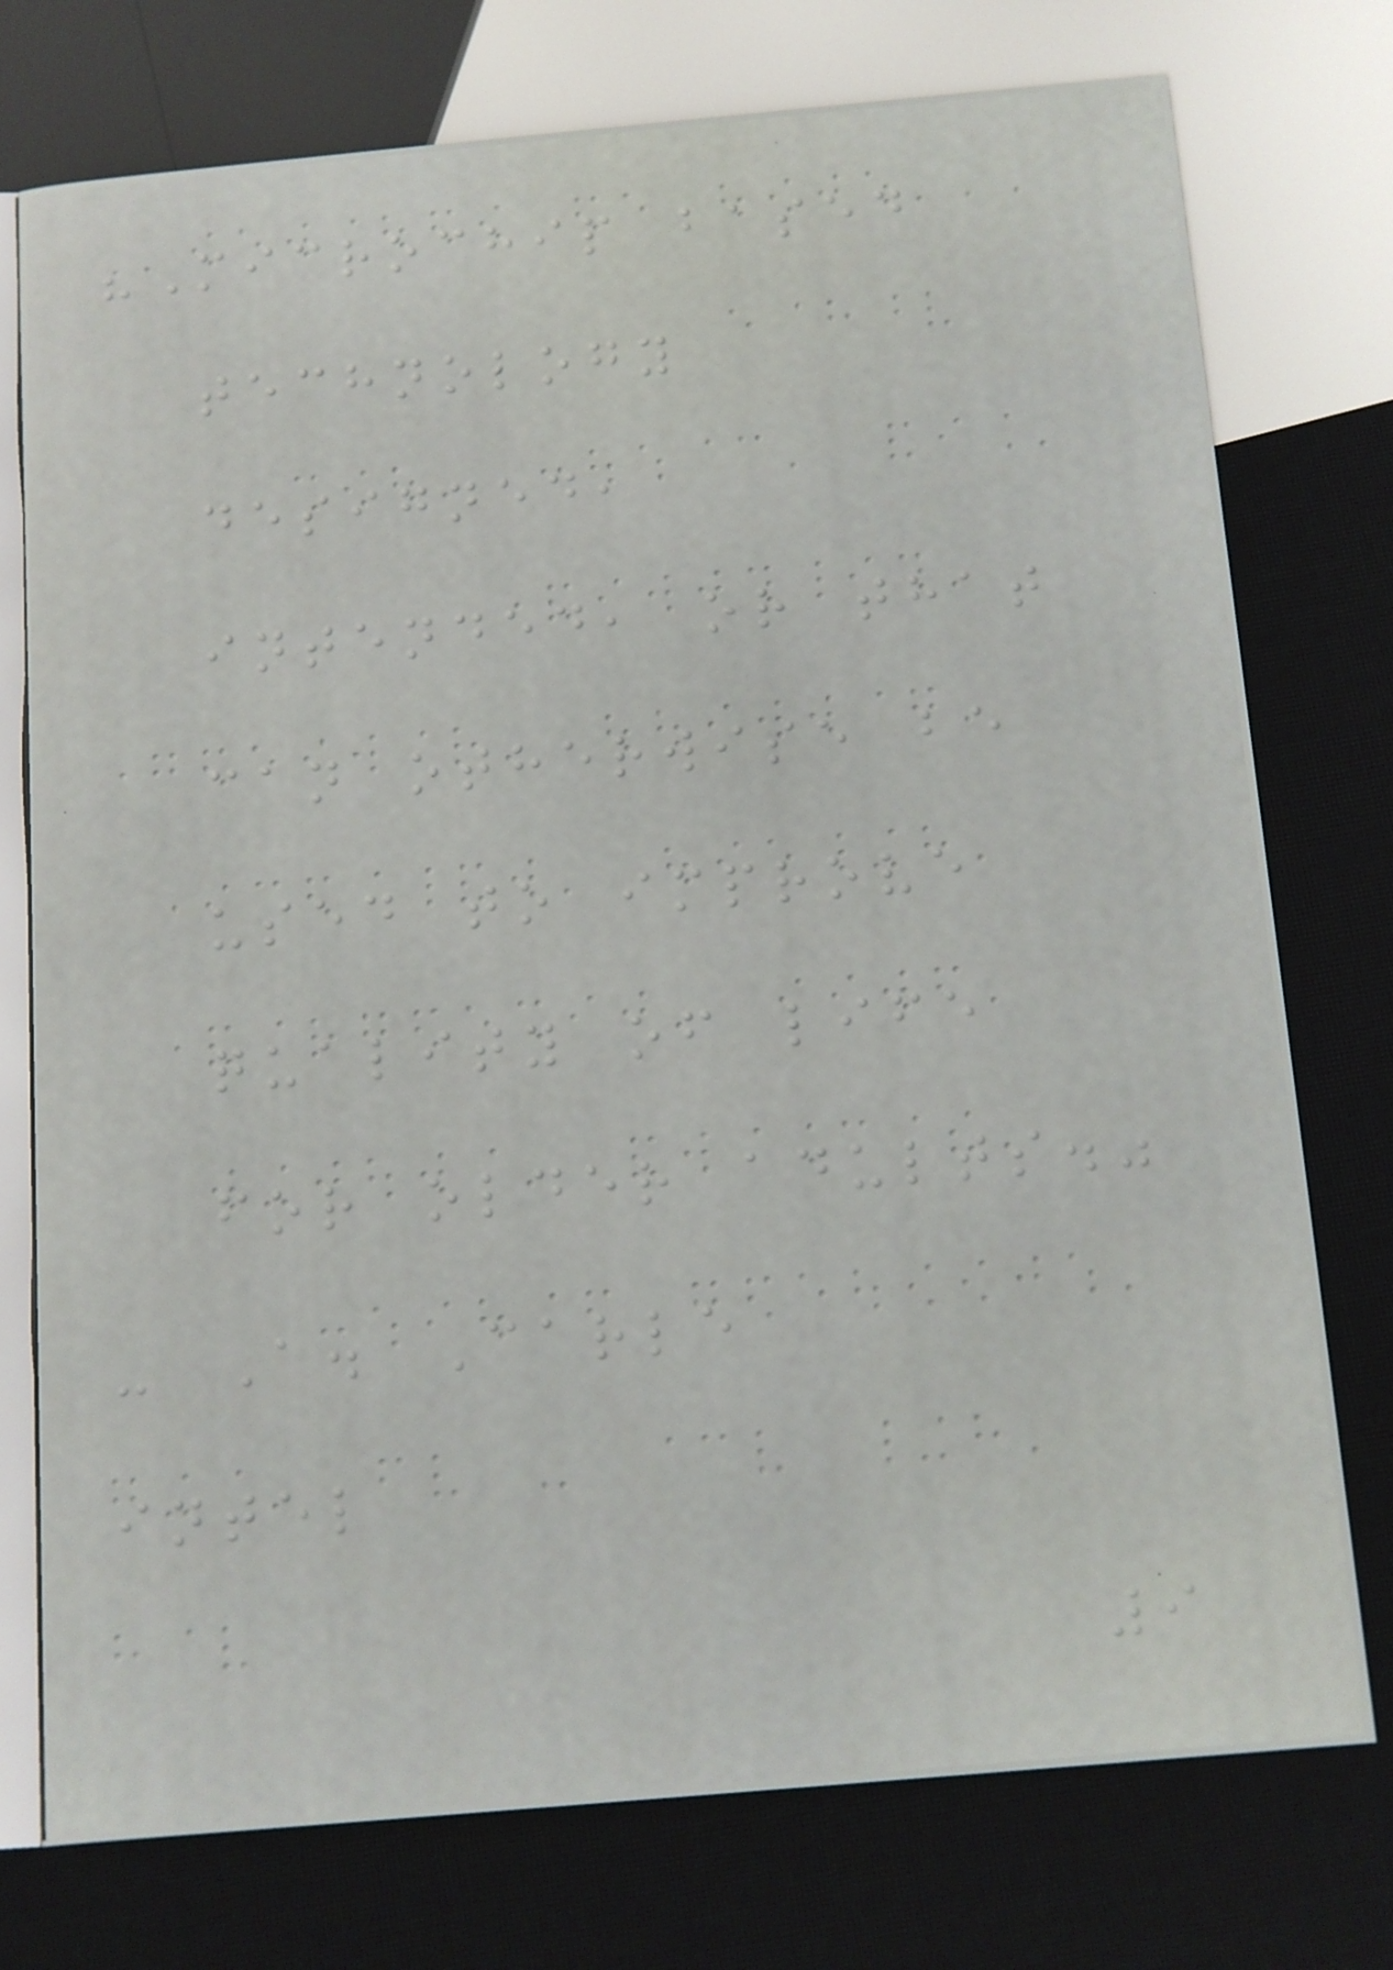"Microchip based
technology
designed,
intended, or that
can otherwise be
used to improve
quality of life
for older adults."
- A. Carle
intel
9
